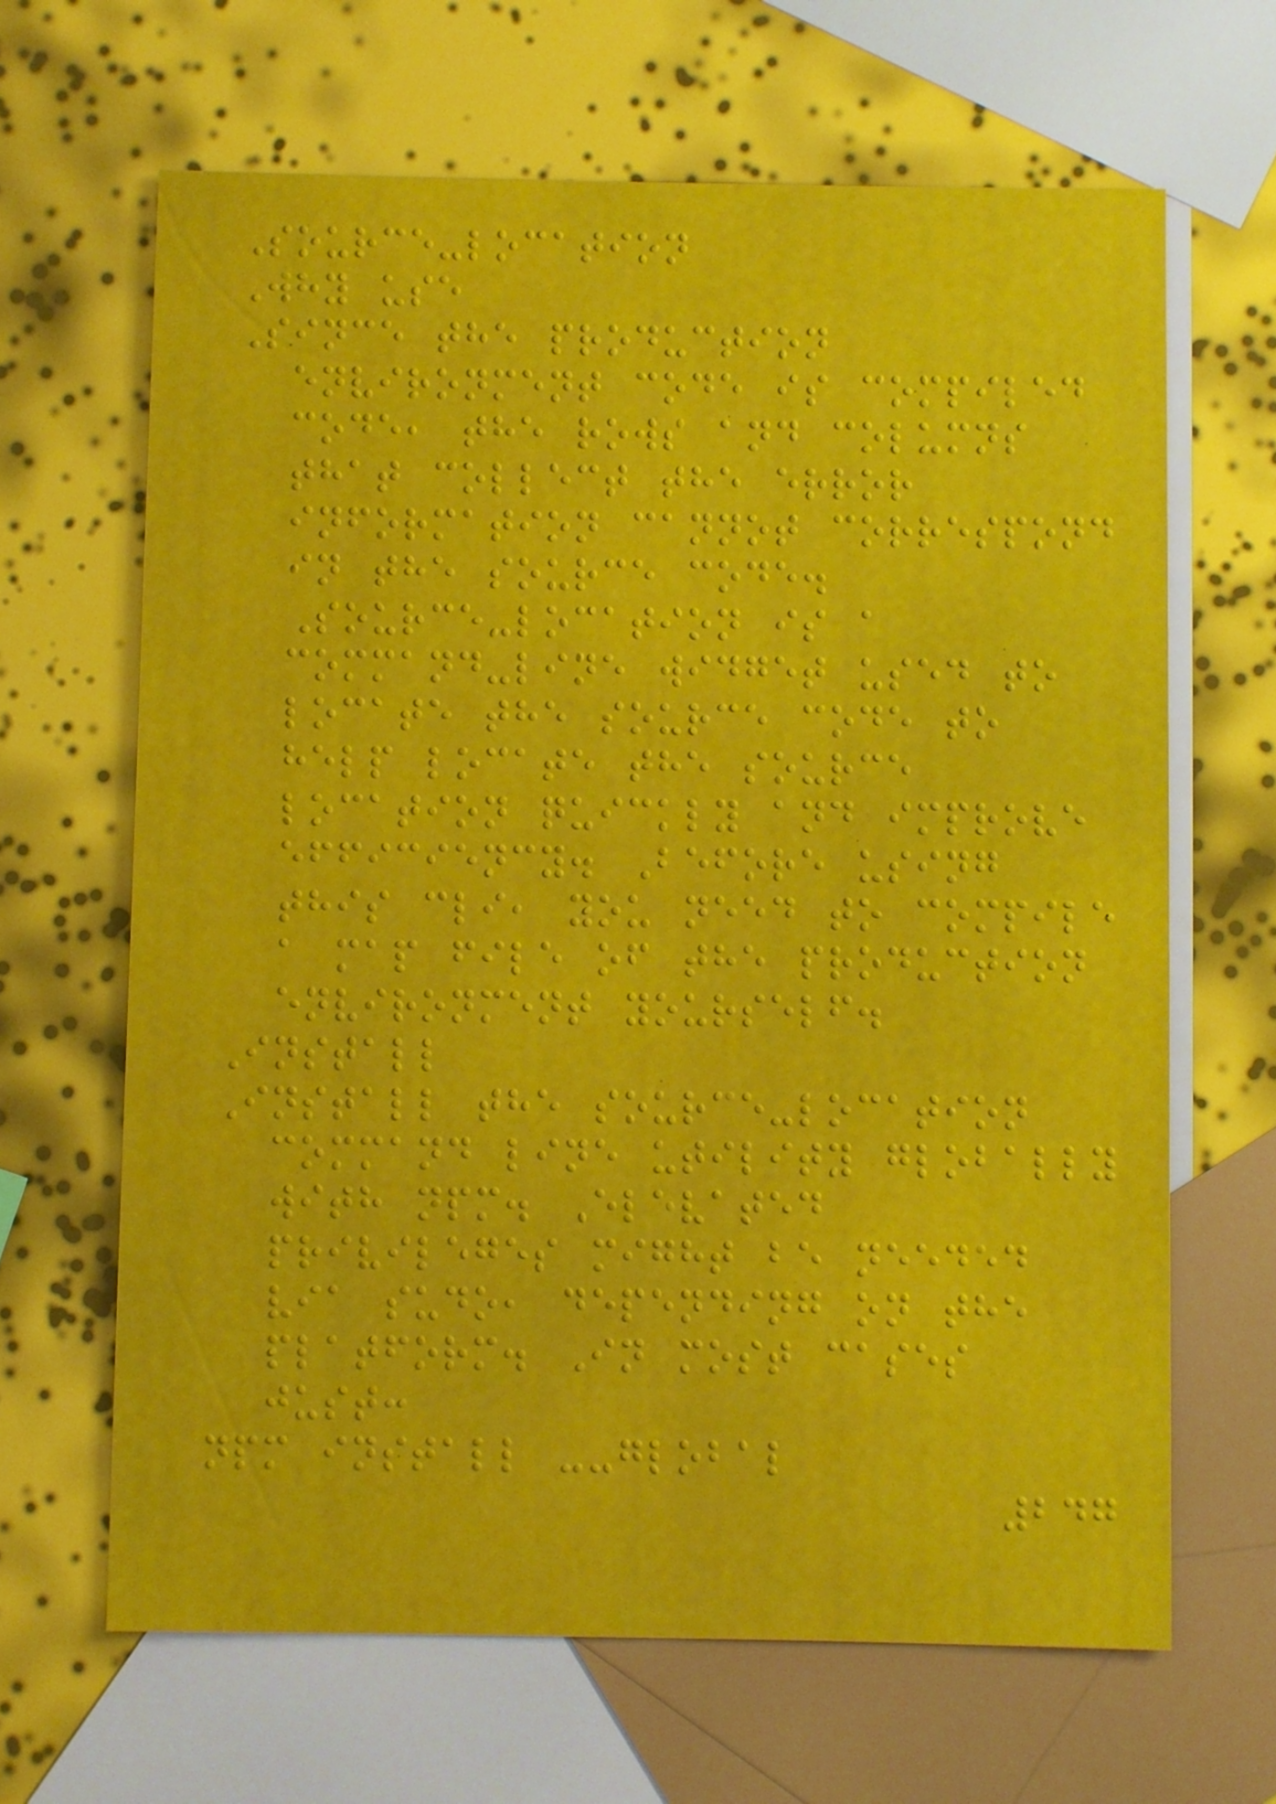Source-location
Why use
Since the production
environment code is compiled
code, the rows and columns
that collect the error
information cannot correspond
in the source code.
Source-location is a
command-line widget used to
locate the source code to
help locate the source
location quickly and improve
efficiency. Before using
this cli, you need to compile
a map file of the production
environment yourself.
Install
Install the source-location
command line utility globally
with npm. Elevated
privileges might be needed
via sudo, depending on the
platform. In most cases
just:
npm install --global
247
